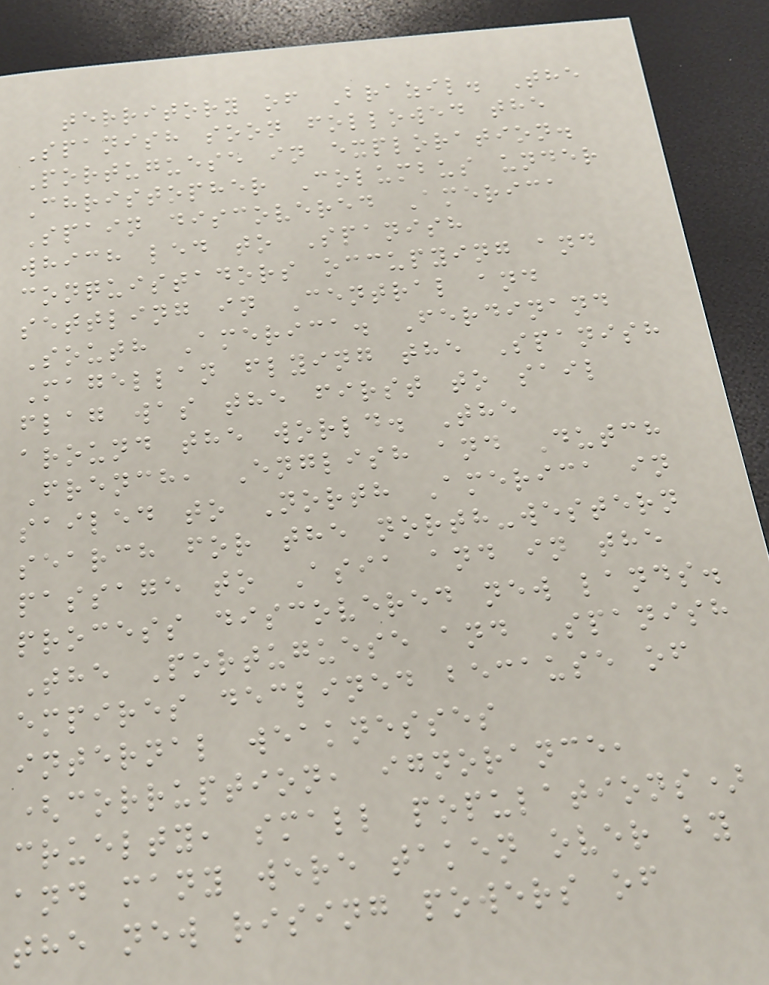territory of Brazil. The
Spanish soon followed the
Portuguese in exploration.
Christopher Columbus under
Spain discovered America
which led to Spanish
conquistadors occupying and
settling in Central and
South America. Ferdinand
Magellan flying the Spanish
flag was the first to sail
around the world. The
French, English and Dutch
sailed to North America in
search for the north-western
passage to Asia and in the
process discovered new lands.
The Portuguese and Spanish
empires declined because of
internal weaknesses
(corruption, ignorance,
cruelty, small populations)
and many were taken over by
the new rising powers of
